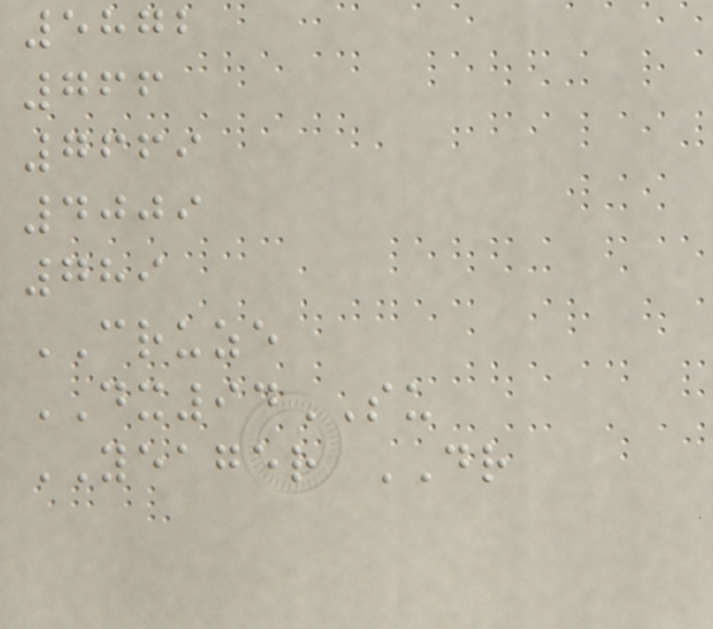5872
766
7669
4009
789
CRUZE
DX94SU
YEAGER DR
